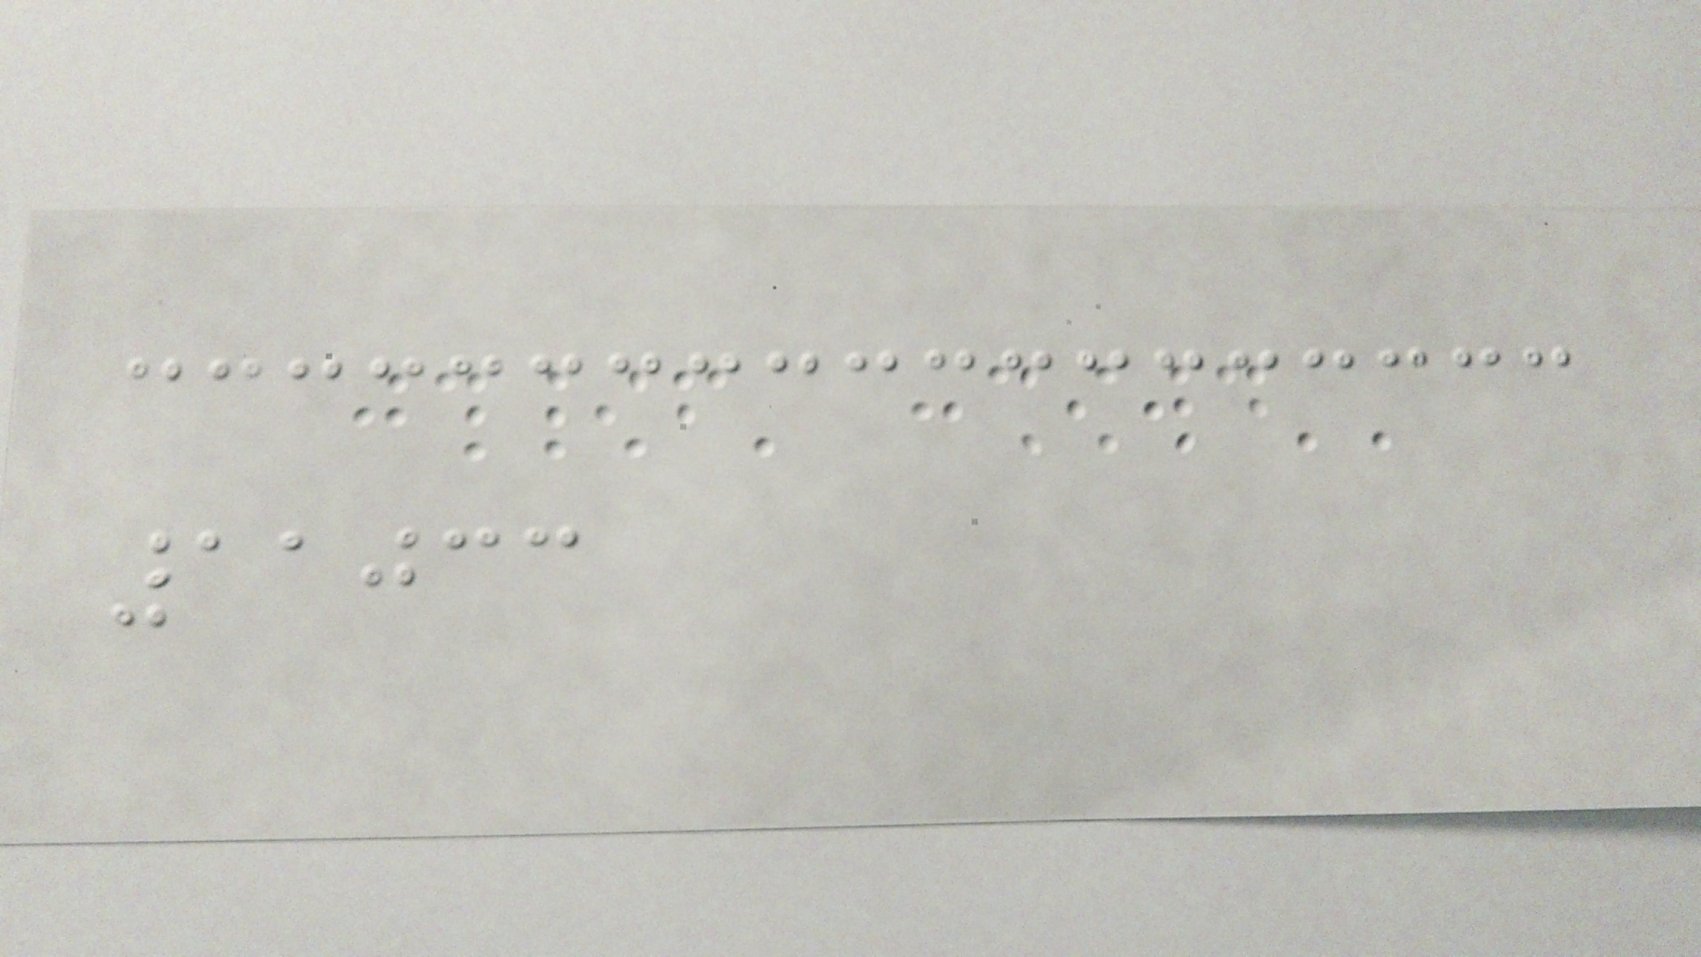11033
